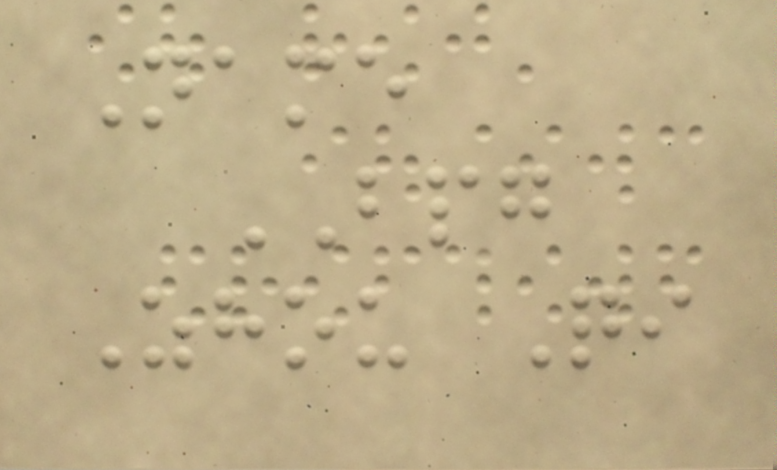Name
BPG
Zhou Qi
